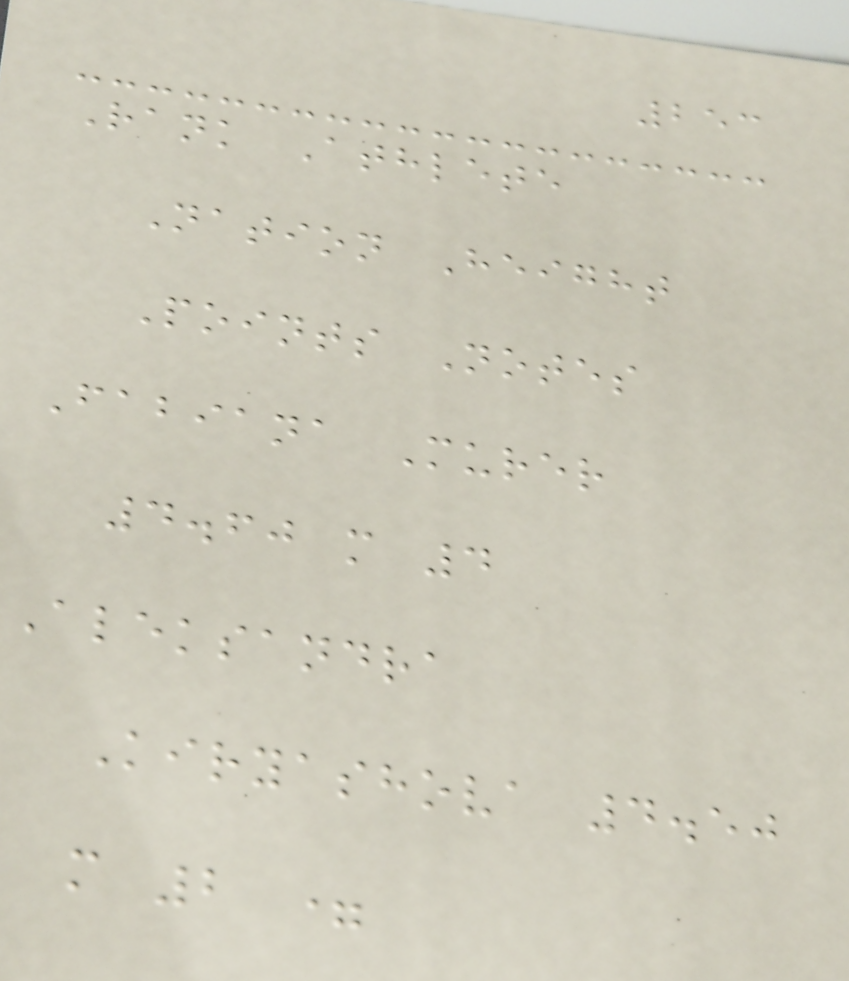253
Rank Athlete
Nation Height
Points Notes
Fabiana Murer
4.60 m 4
Aleksandra
Kiryashova 4.50
m 2 =
